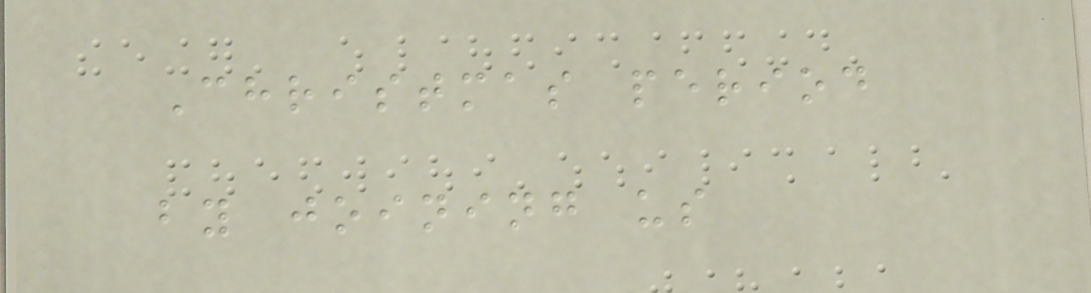Christmas period
by joining us
